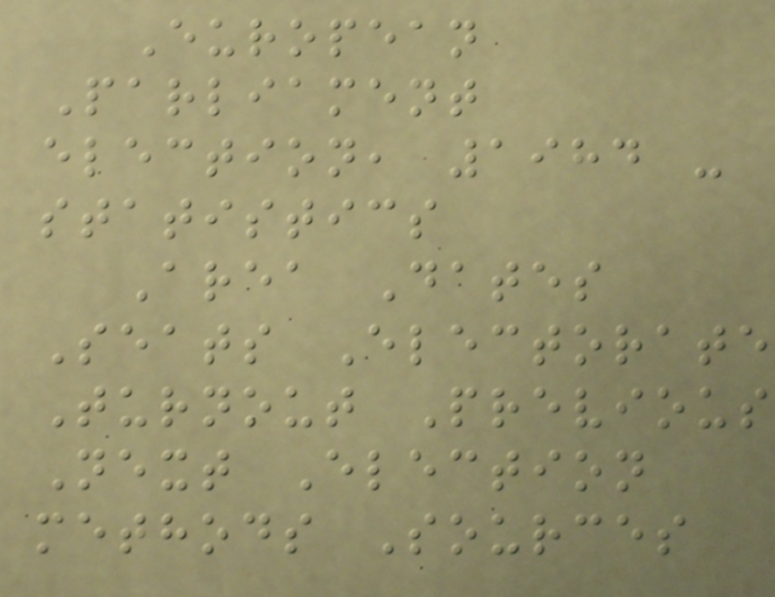European
Parliament
election, 1984 -
statistics
Area Dates
Seats Electorate
Turnout Previous
Next Election
methods Sources
